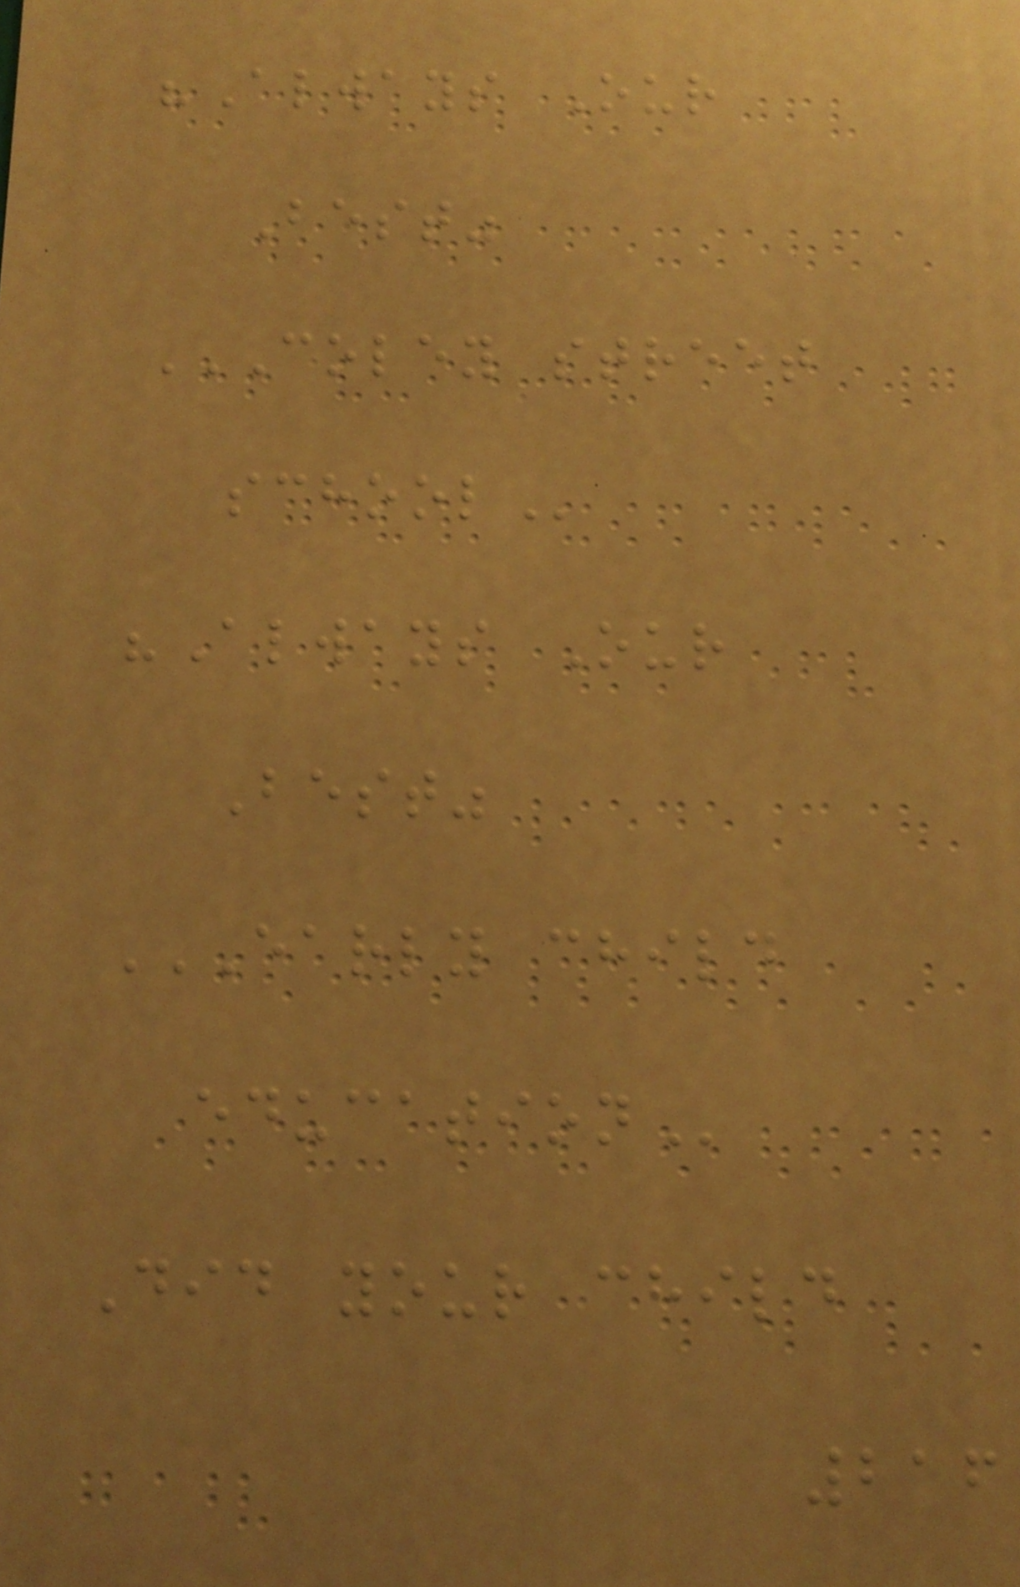"Always Our
Best"
COLEY STREET
SCHOOL
"Always Our
Best"
EARLY CHILD
EDUCATION
Did your child
216
